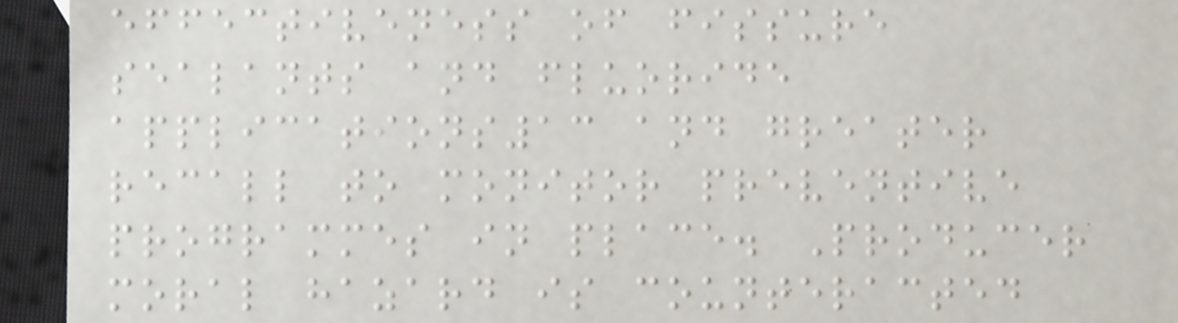effectiveness of fissure
sealants and fluoride
applications13 and greater
recall to monitor preventive
programmes in place. Producer
moral hazard is counteracted
